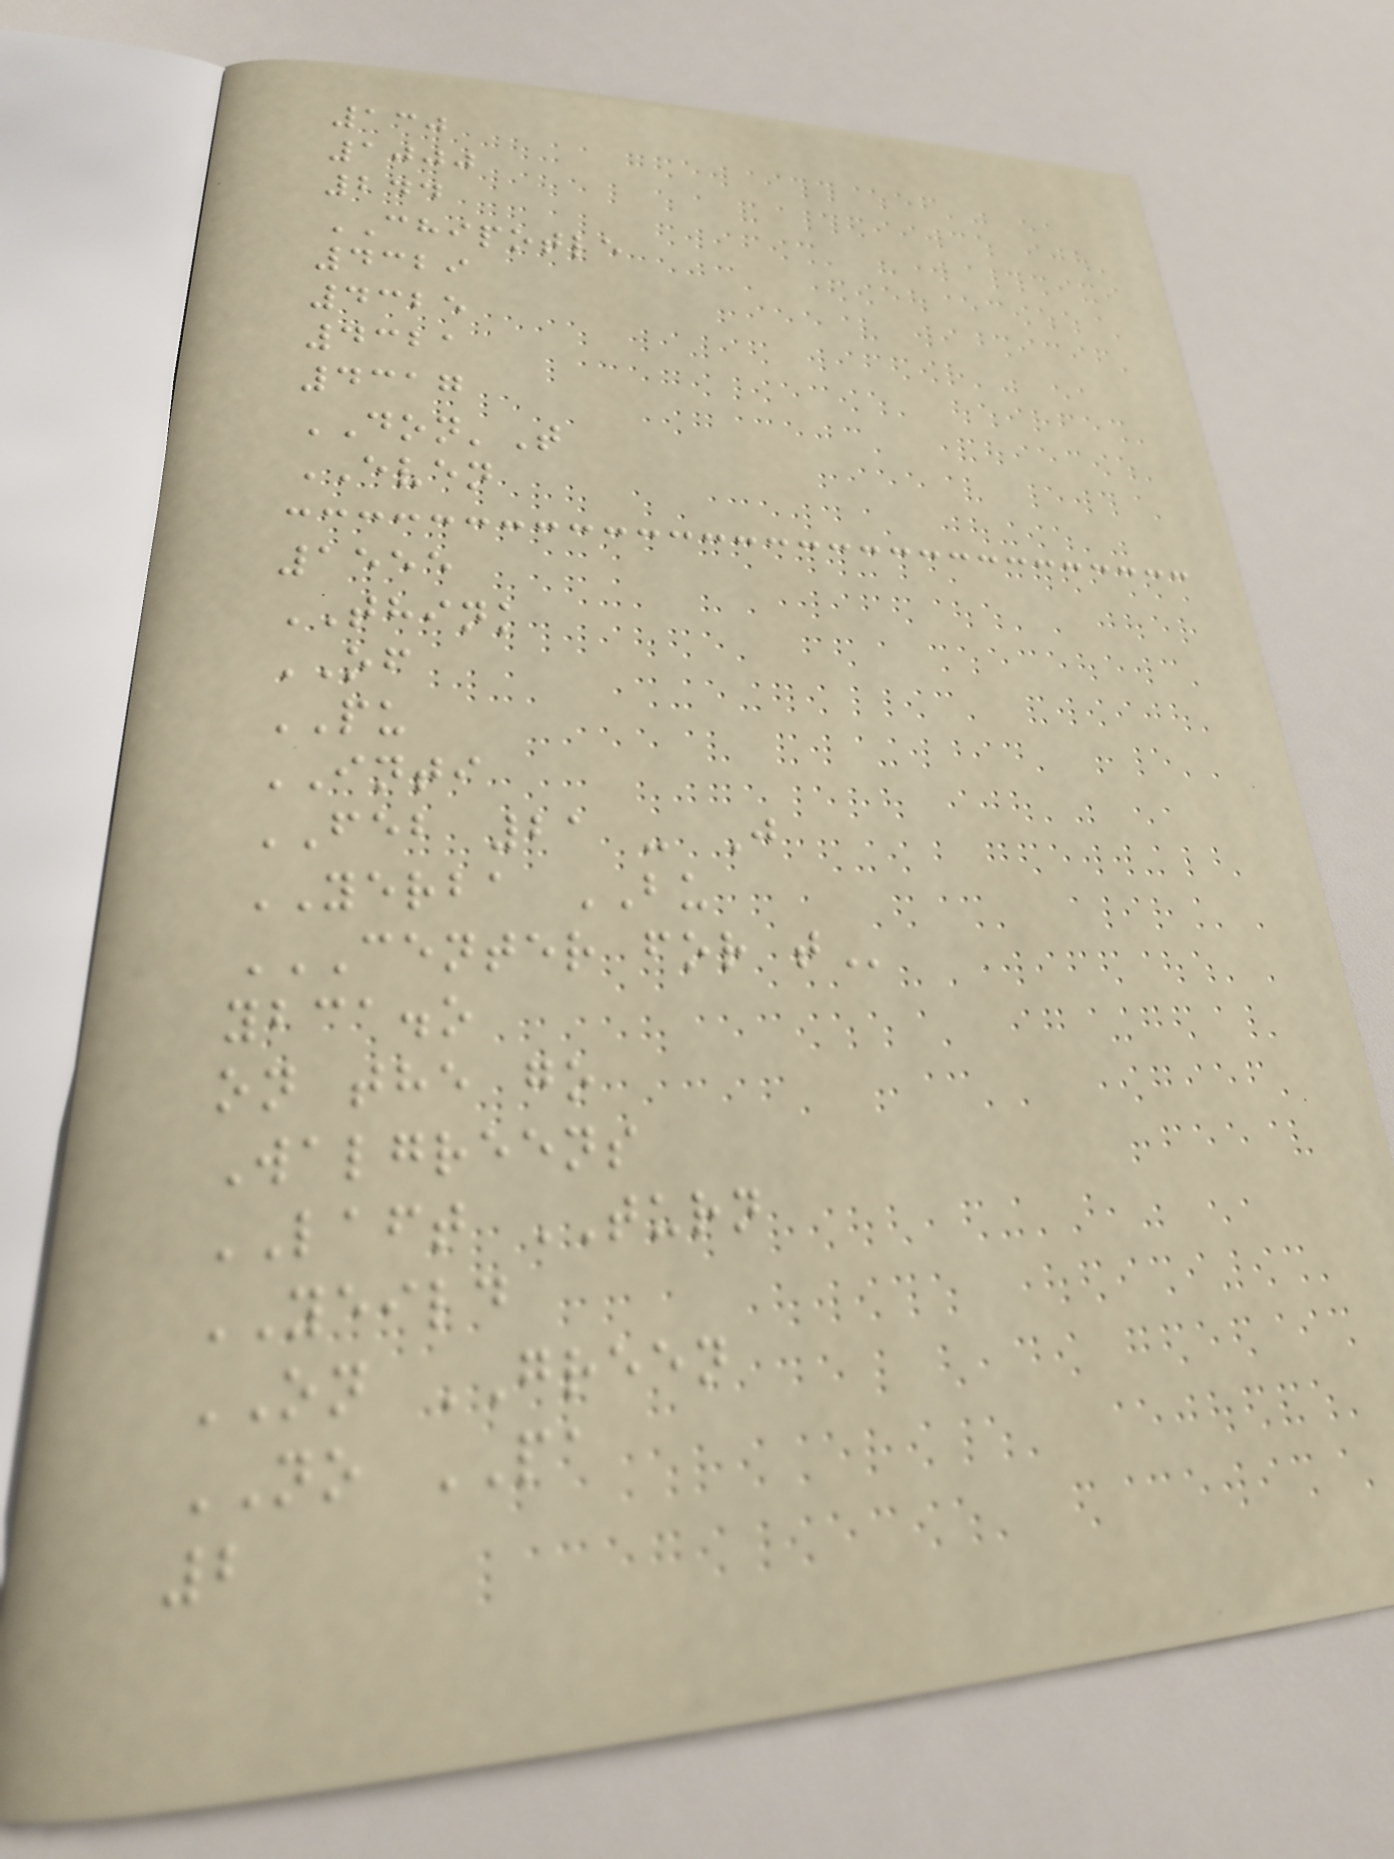130
1000
244
CHIPOTLE
4329
4325
4321
4317
DON'T
EVEN
1555
THINK
OF
PU
INTI
FEB 21 - J
YERBA BU
CENTER FOR T
ybca.o
on the go
Walgreens
LAFT TURN
YEILD
ON GREEN
NO PA
2
